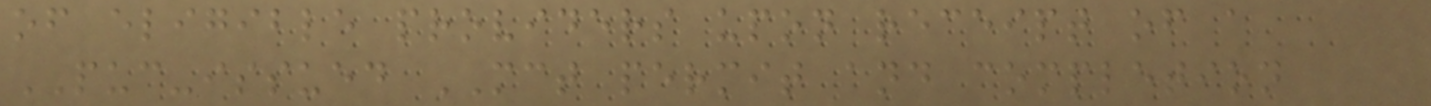of eligible providers upon receipt of a
PUC-issued MCT permit and completion
